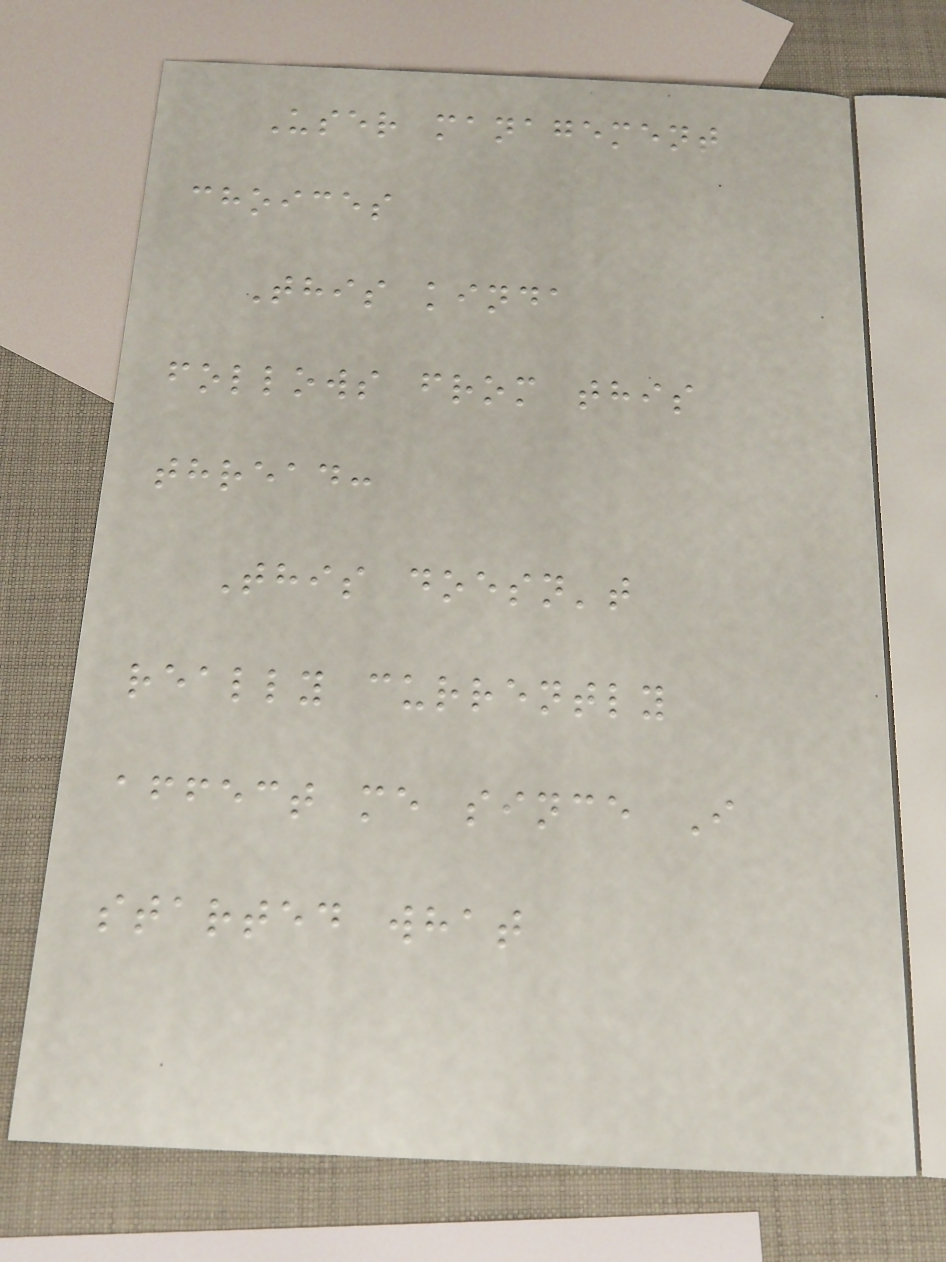User management
choices
This kinda
follows from this
thread:
This doesn't
really currently
affect me since I
started what
